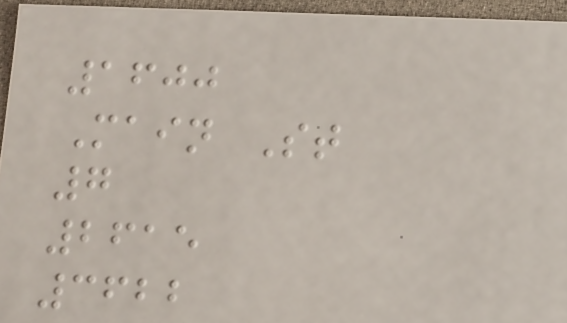1600
Main St
7
2615
3622
